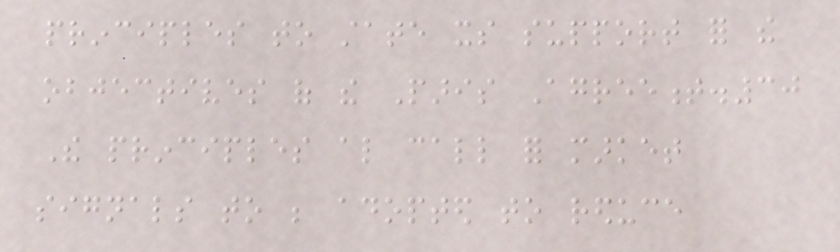principles to state its support for the
objectives of the Paris Agreement.30
The principles also call for market
signals to be adopted to reduce
